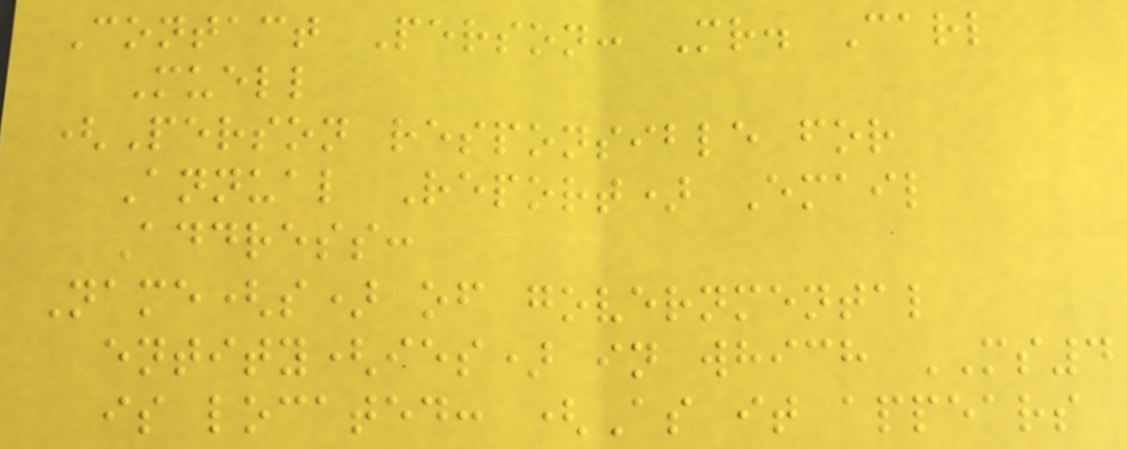Contact Person: Mr. Carl
Muell
(Person responsible for
Annual Report) Email
Address:
Name(s) of governmental
entity(ies) in which MS4
is located: (As it appears
